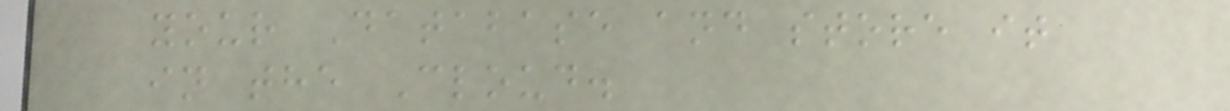your Database and store it
in the Cloud.
